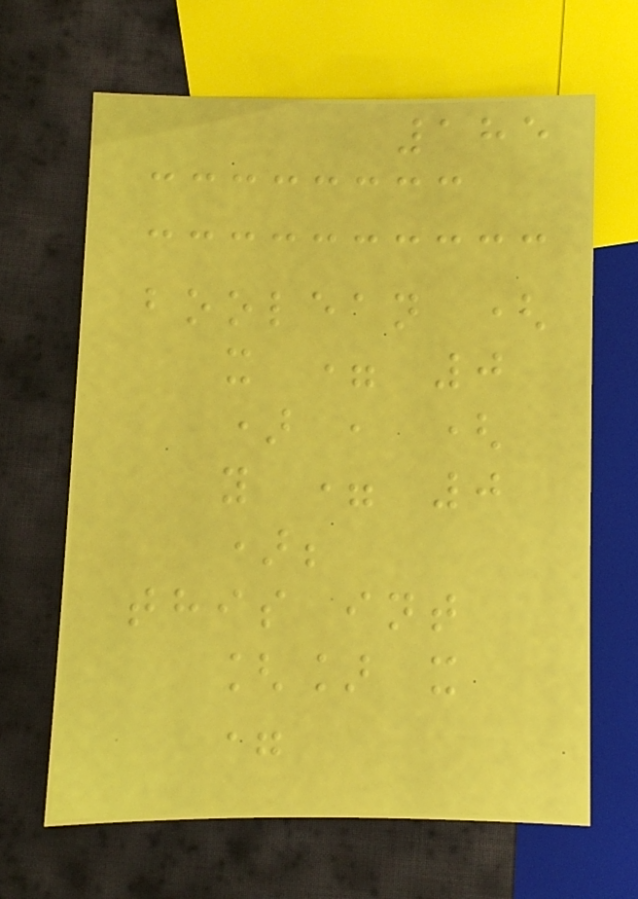185
boolean (
x = 0
) , (
y = 0
);
this int
[] x
=
